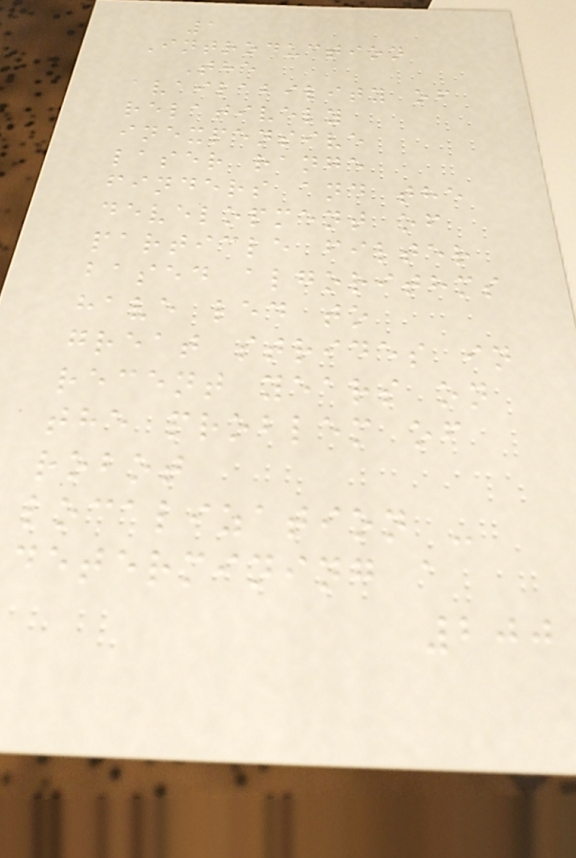1
Introduction
The
availability of
relatively
inexpensive
laser range
finders and the
development of
particle filter
based algorithms
have led to
great strides in
recent years on
the problem of
robot
localization -
determining a
200
